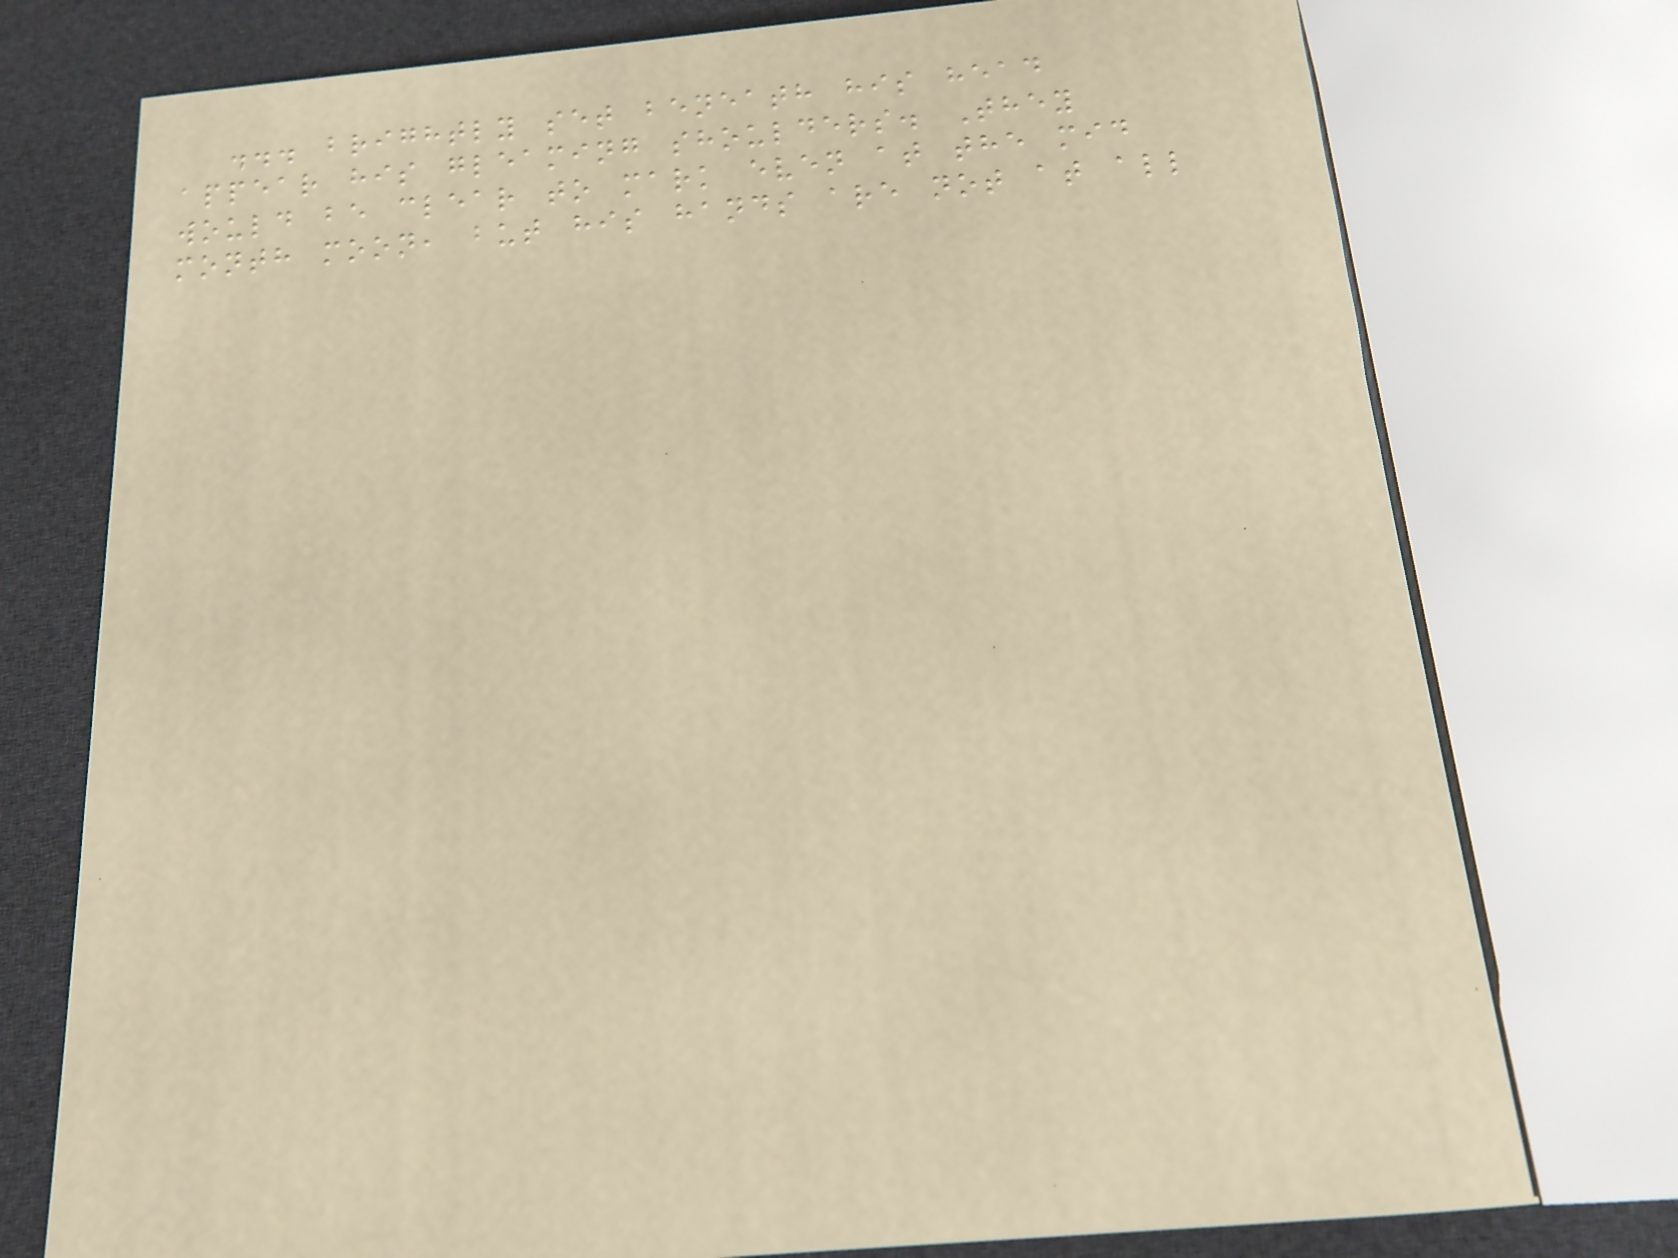... brightly set beneath his head
appear his gleaming shoulders. They
would be clear to mark even at the mid
month moon, but his hands are not at all
